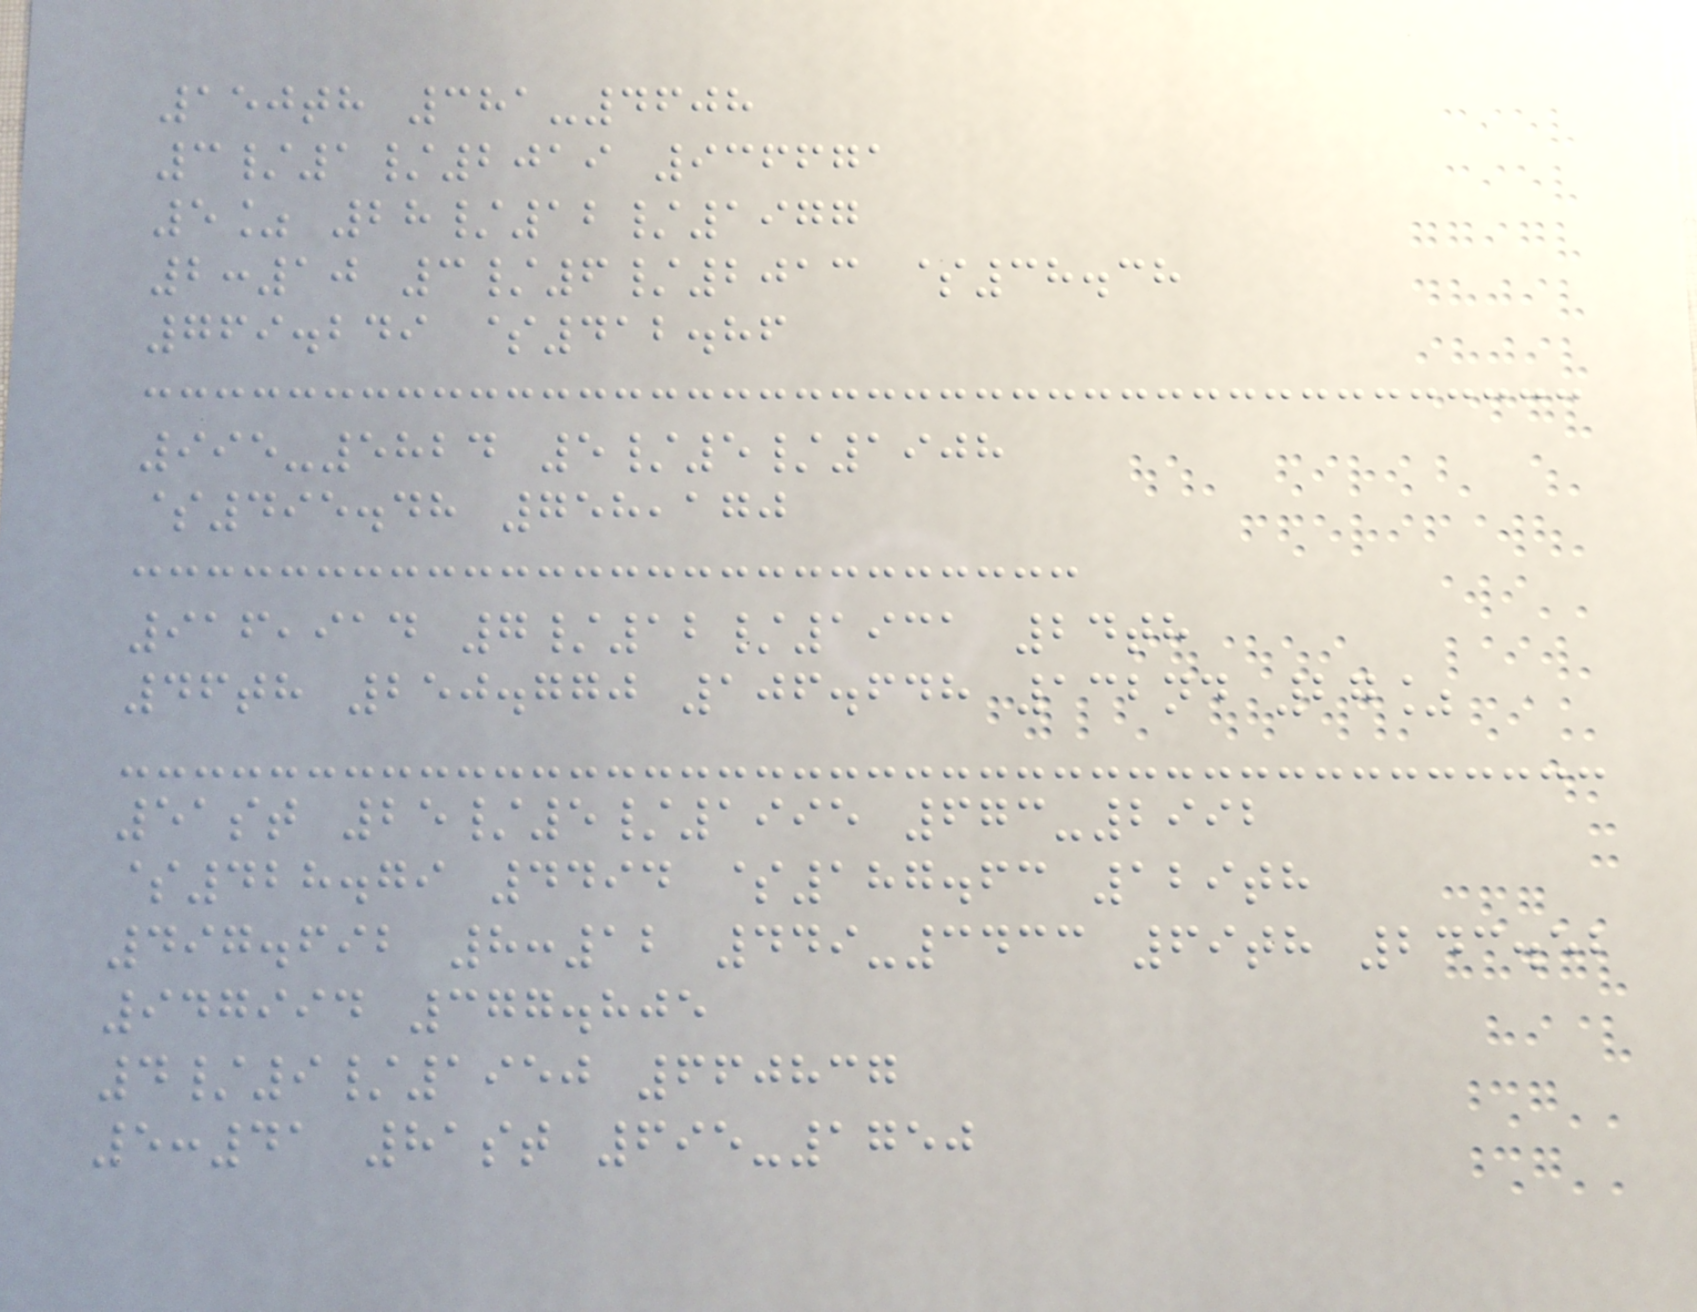150th 381-4608
3/1/2019 936671
5% 28/12/1977
2:10 3/6/2013 $38.38
769.249 $412.86
995-5824 5/5/1908
$495.48 758,170
916,914 7/12/1931 24th
46th 250.770 106.648 132nd 27%
51st 25/5/1995 673-2992
$428.79 4494 $187.63 129th
497.692 8:12 449-3433 69th 243.52
947994 377.805
4/9/1950 660837
5:41 81st 695-1750
